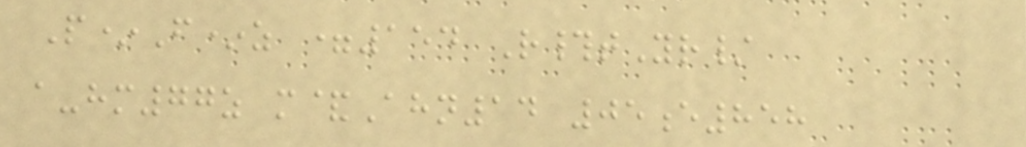P*F*z =154 R#tYr/
a-hm77z m&Ahn14 05e858
